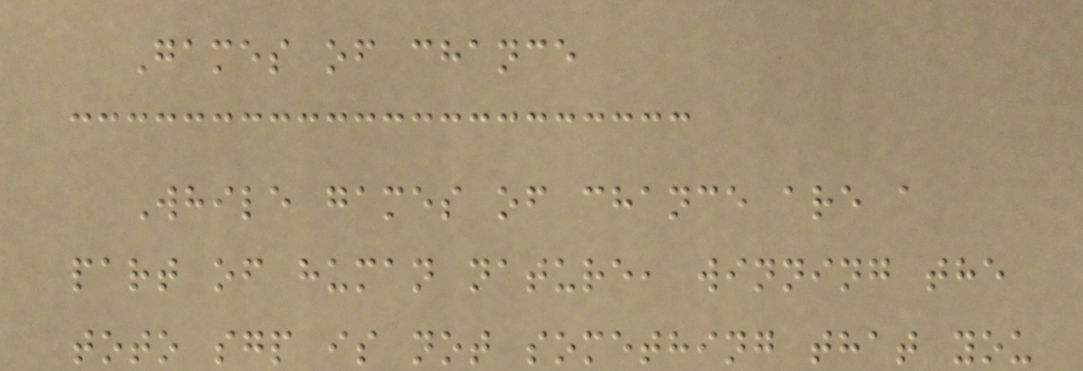Games of chance
While games of chance are a
part of human nature, winning the
toto sgp is not something that you
